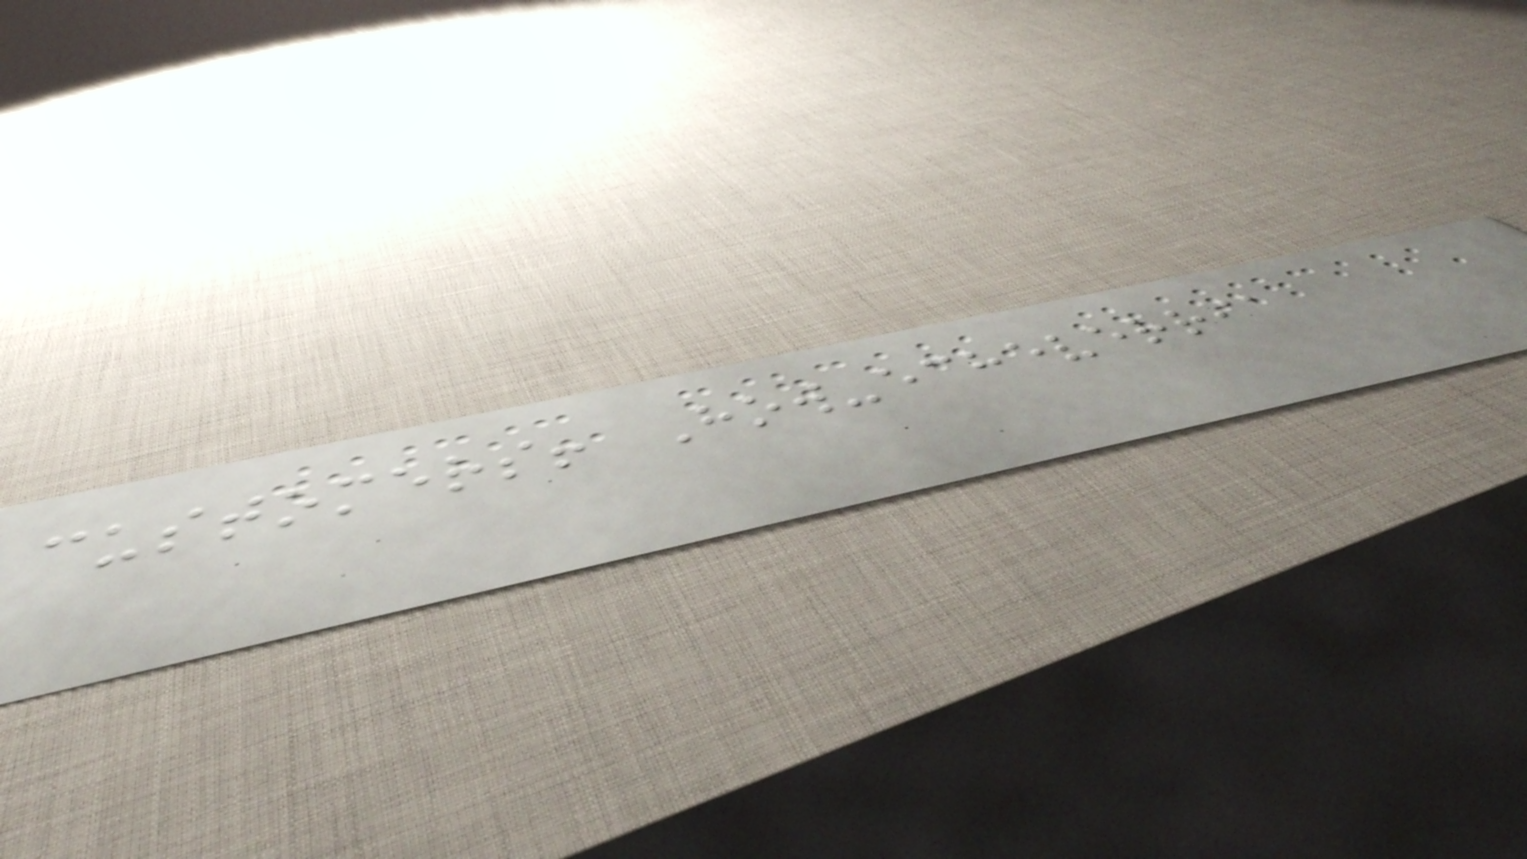customers! How-echeverria
